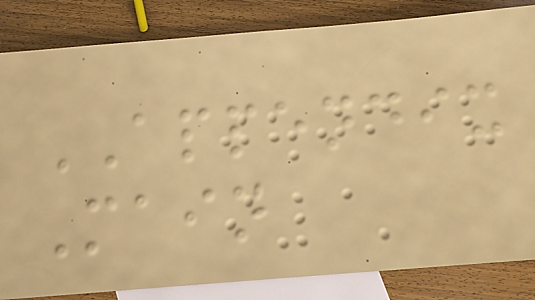APPENDIX
Main
